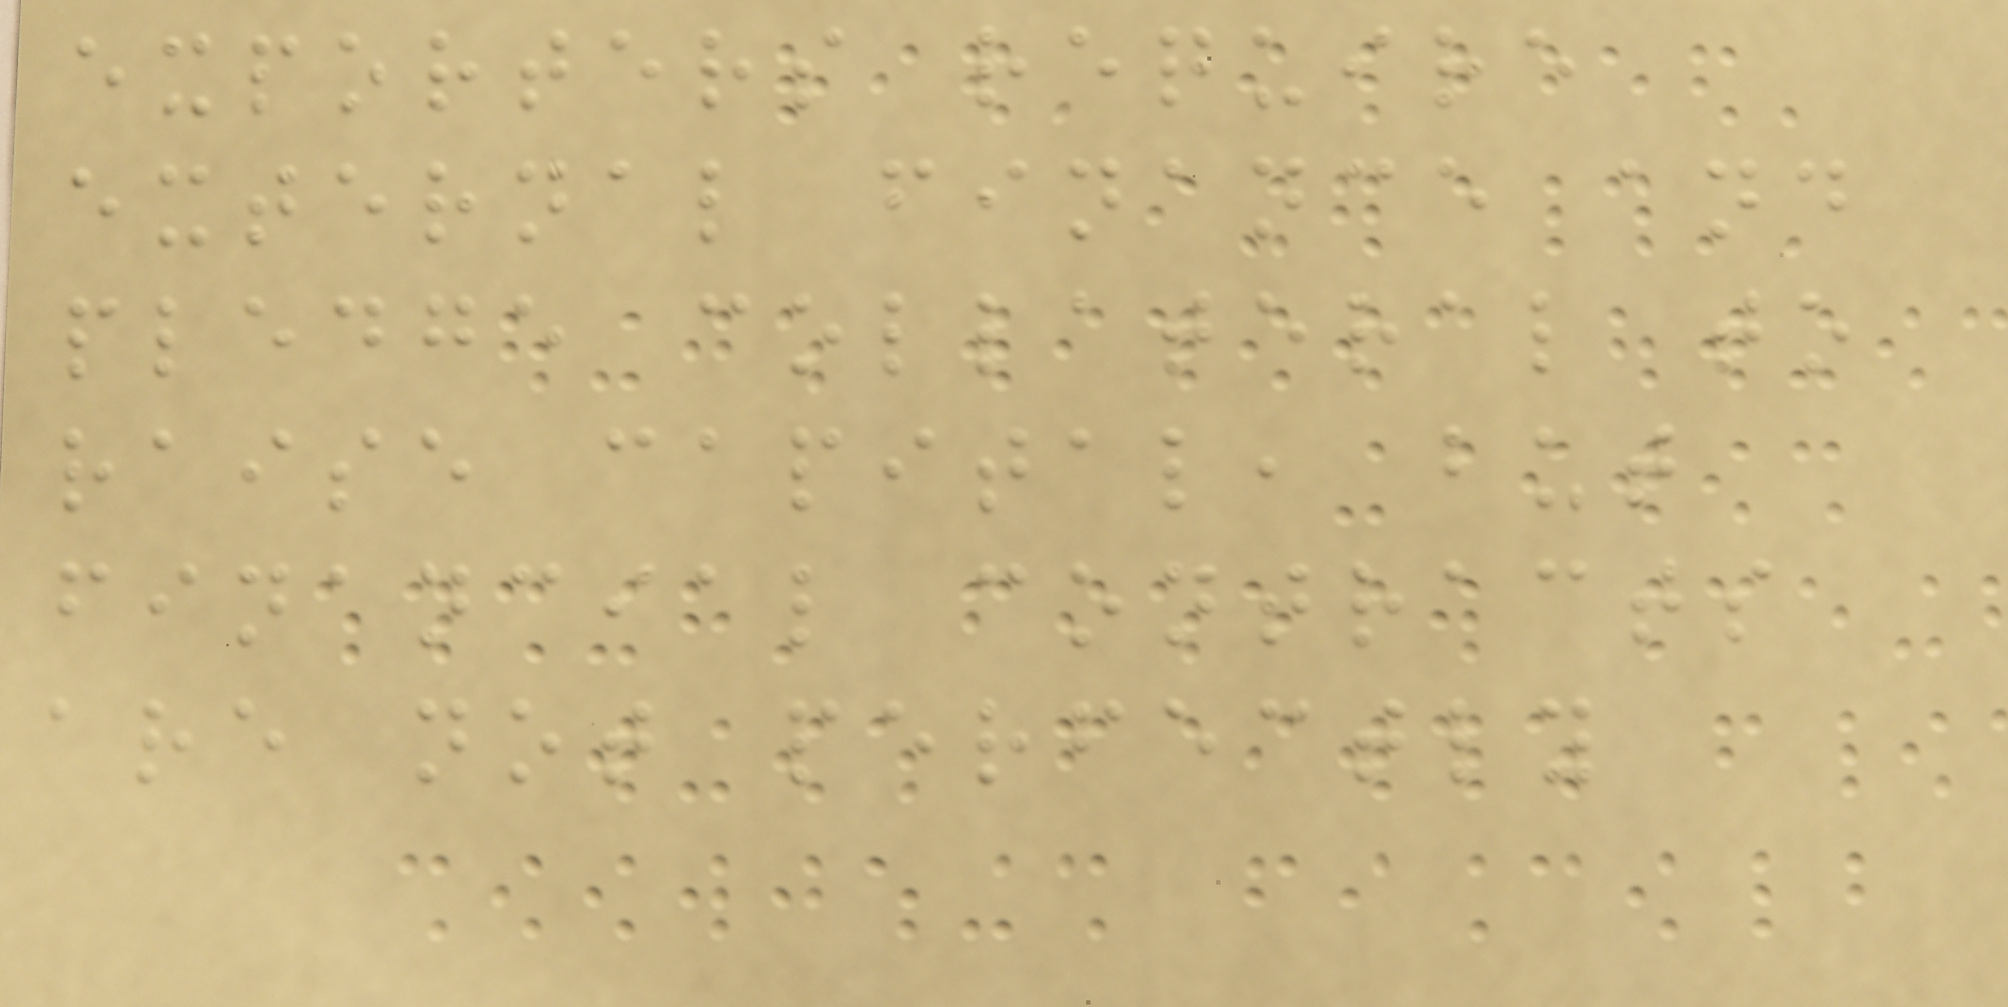exporters require
external finance and
pledge collateral to
raise capital, but
financial contracts
are not perfectly
